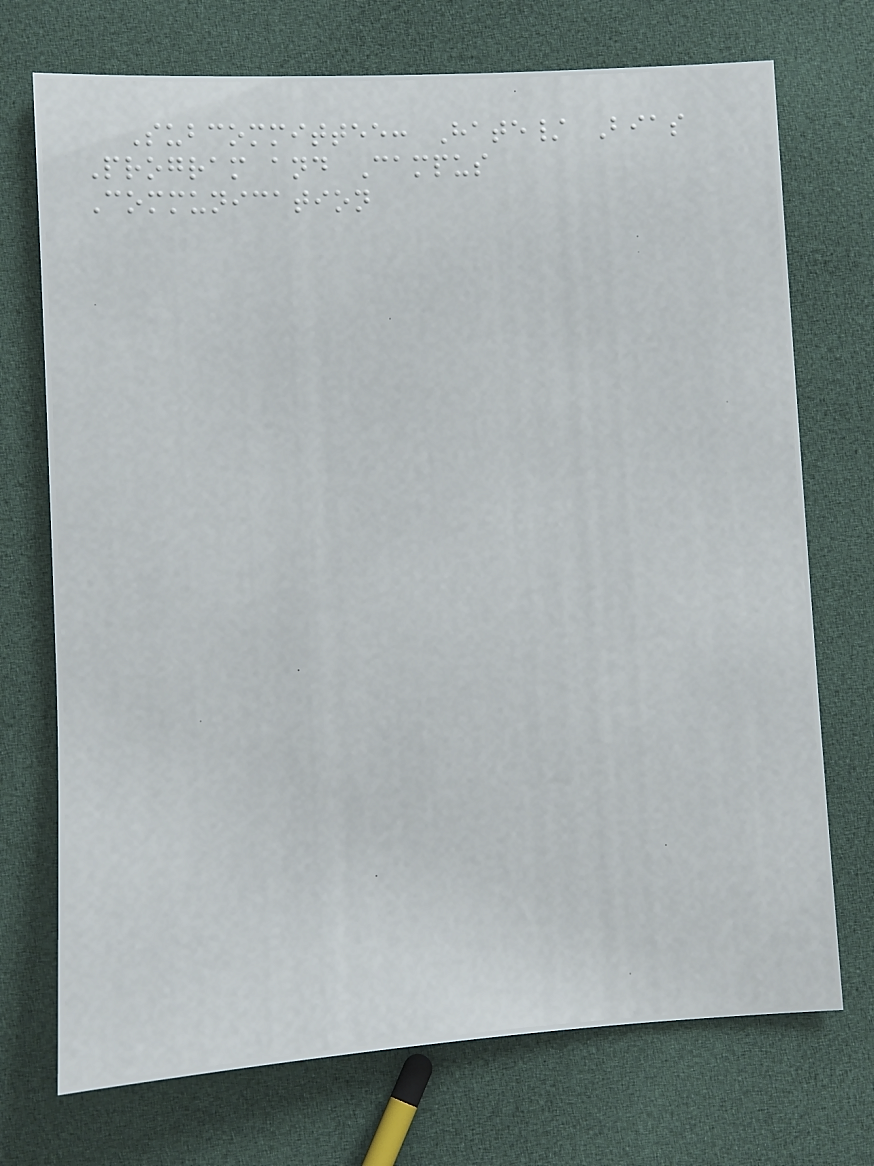Subcommittee: Hate/ Bias
Program and Campus
Communication
